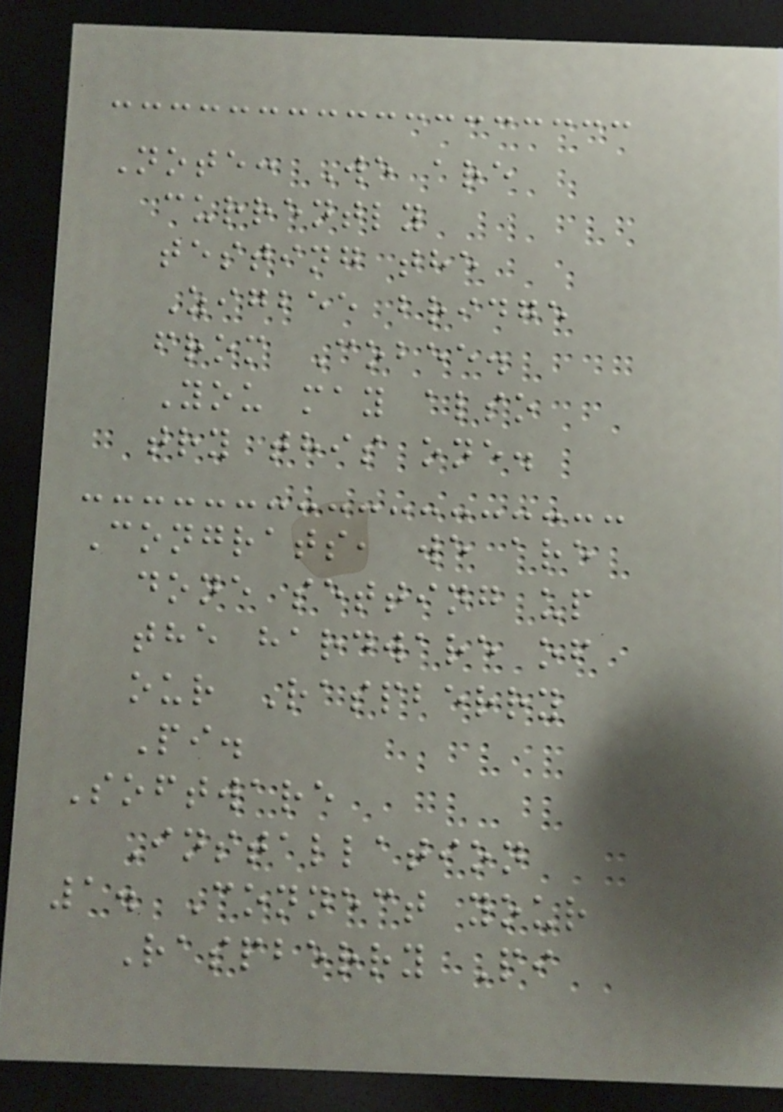Note: We are
currently
testing the
Zigbee bridge
from Cobee.
You may also
try this one.
Congrats, we are
done setting up
the hardware of
our Raspberry
Pi.
Software
Installation
1. Connect your
Raspberry Pi
